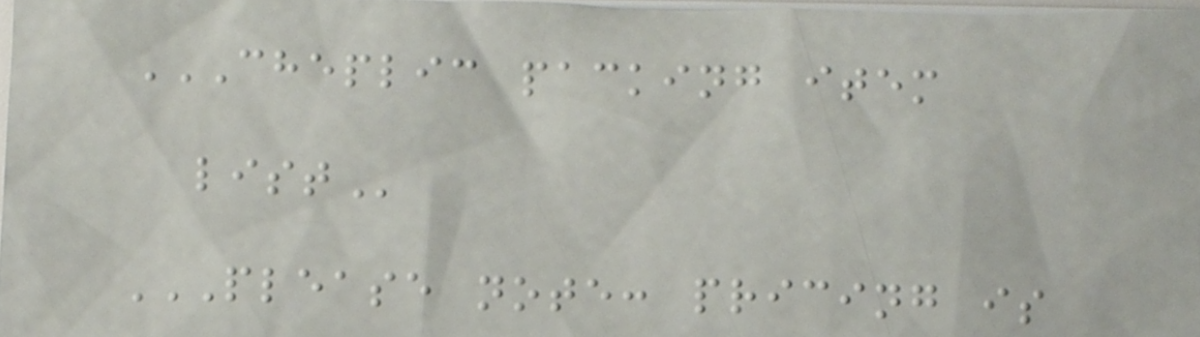CHEPLIC PACKING ITEM
LIST
PLEASE NOTE: PRICING IS
